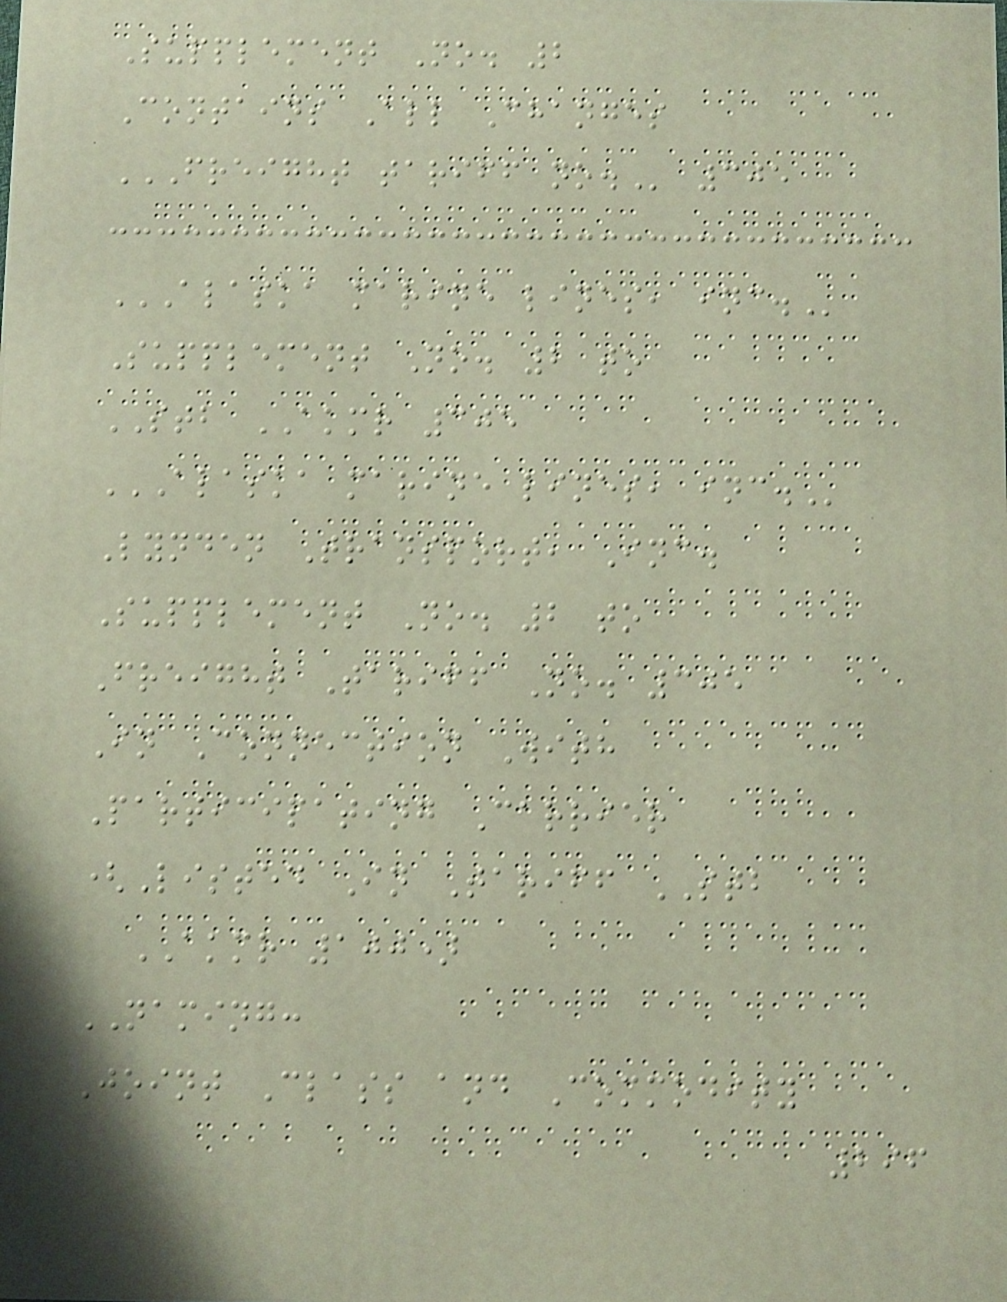Supplement No. 2
Contains All Changes
FREIGHT TARIFF NO. 305
ALASKA MARINE LINES, INC.
Supplement No. 2 to
STB AKMR 305
ALASKA MARINE LINES, INC.
Lynden Transport, Inc.
Supplement No. 2 to
Freight Tariff No. 305
In Connection With
Participating Carrier
(Listed In Tariff STB
AKMR 100)
NAMING:
Joint Class and Commodity
296
